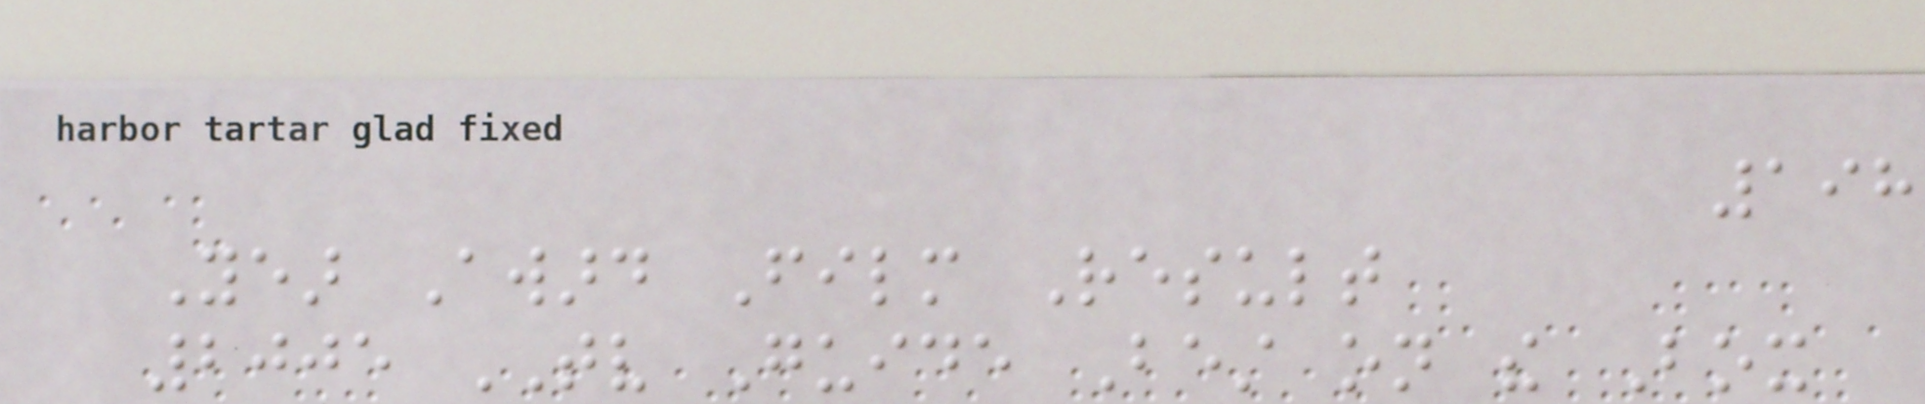198
Year Award Film Result
2005 TV Guide Best on the Box
